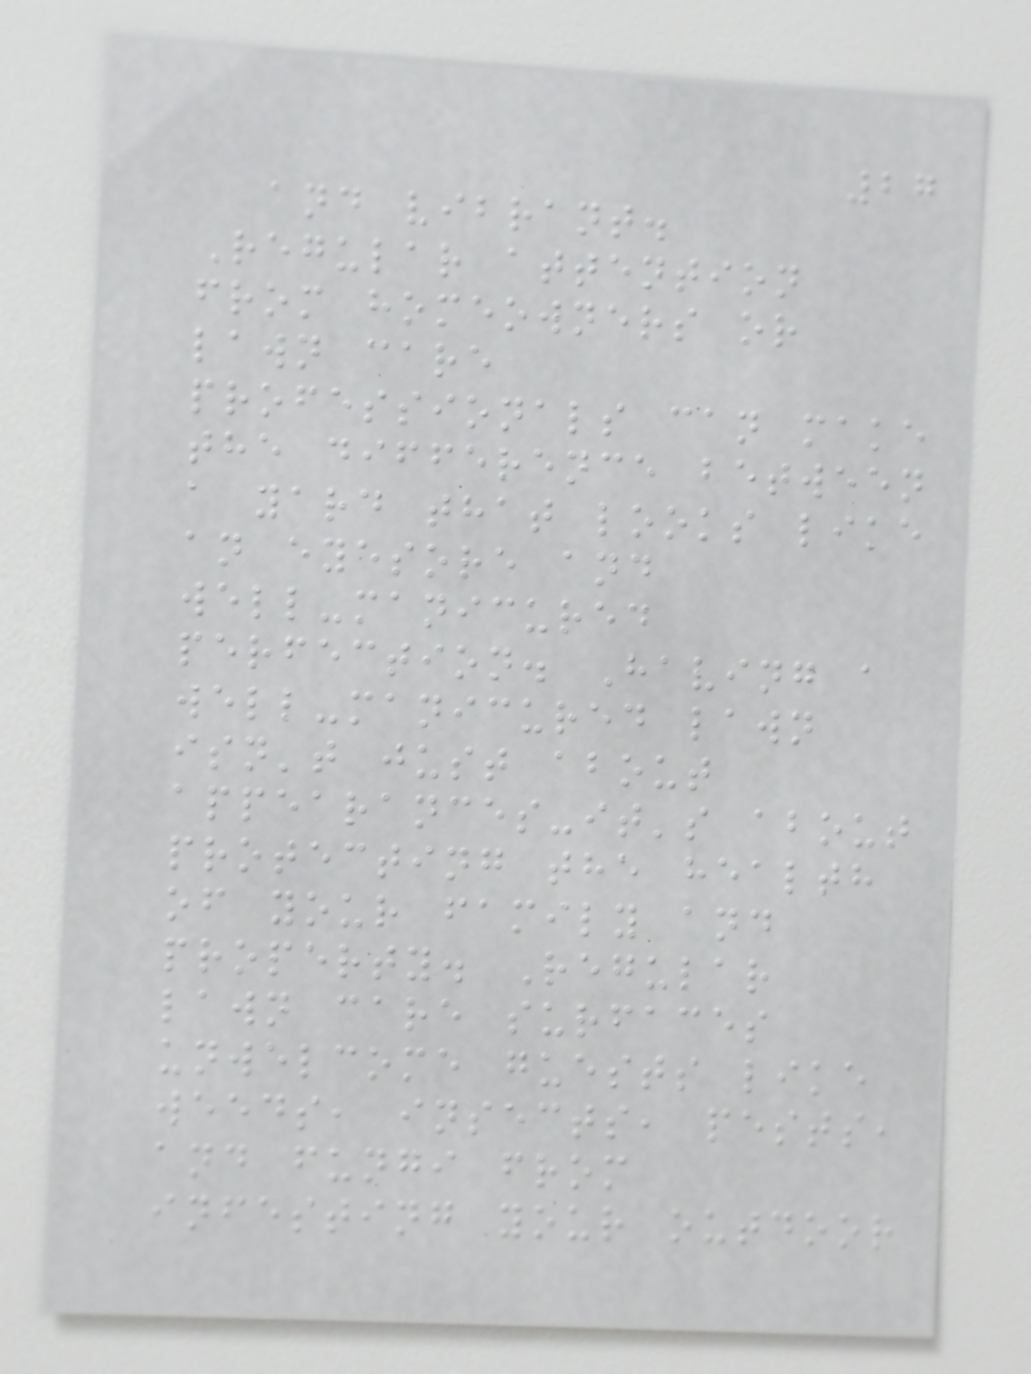27
and vibrant.
Regular attention
from homeowners or
lawn care
professionals can make
the difference between
a yard that looks like
an eyesore and
well-manicured
perfection. Having a
well-manicured lawn
isn't just about
appearances-it's about
protecting the health
of your family and
property. Regular
lawn care surfaces
unwelcome guests like
weeds, insects, pests,
and fungi from
infesting your outdoor
